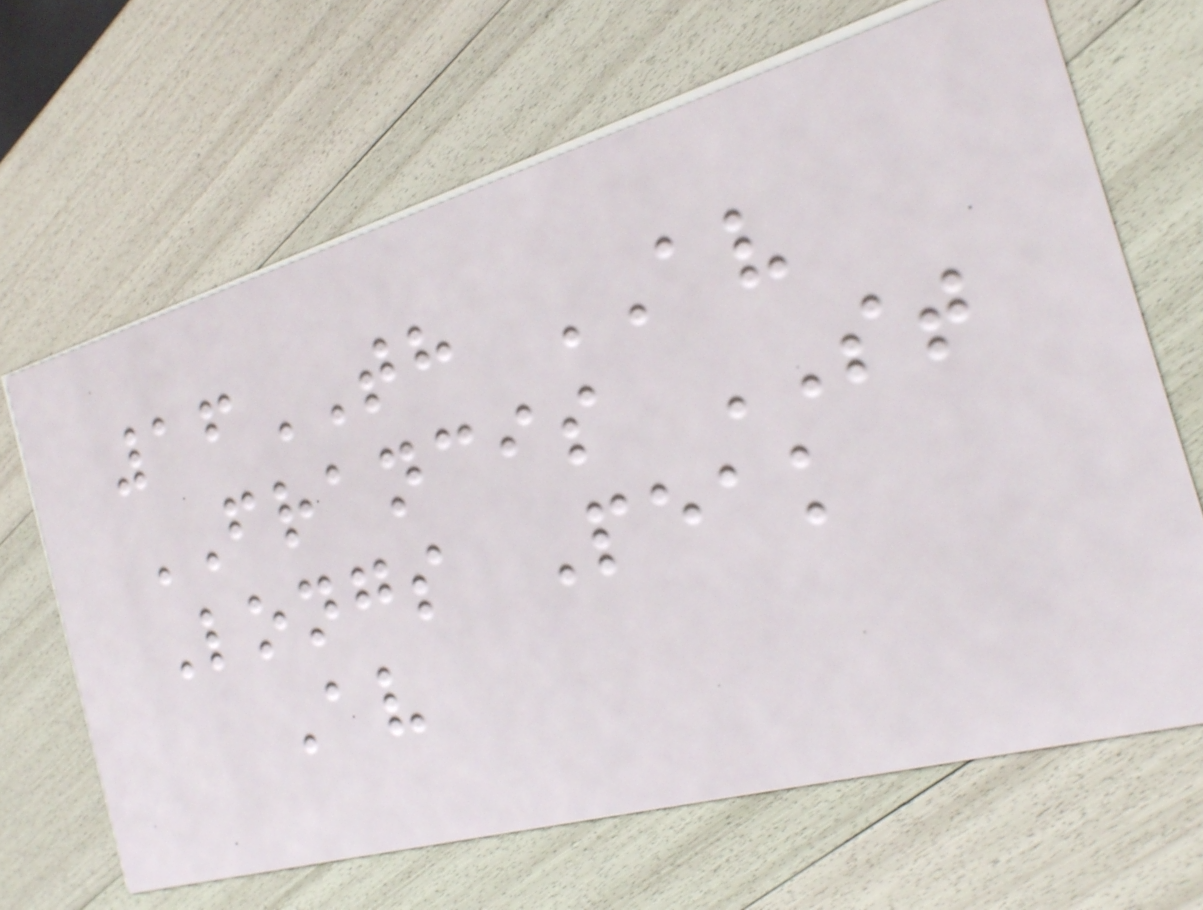16TH AV
FRANCIS ST
Longs Peak
Av
